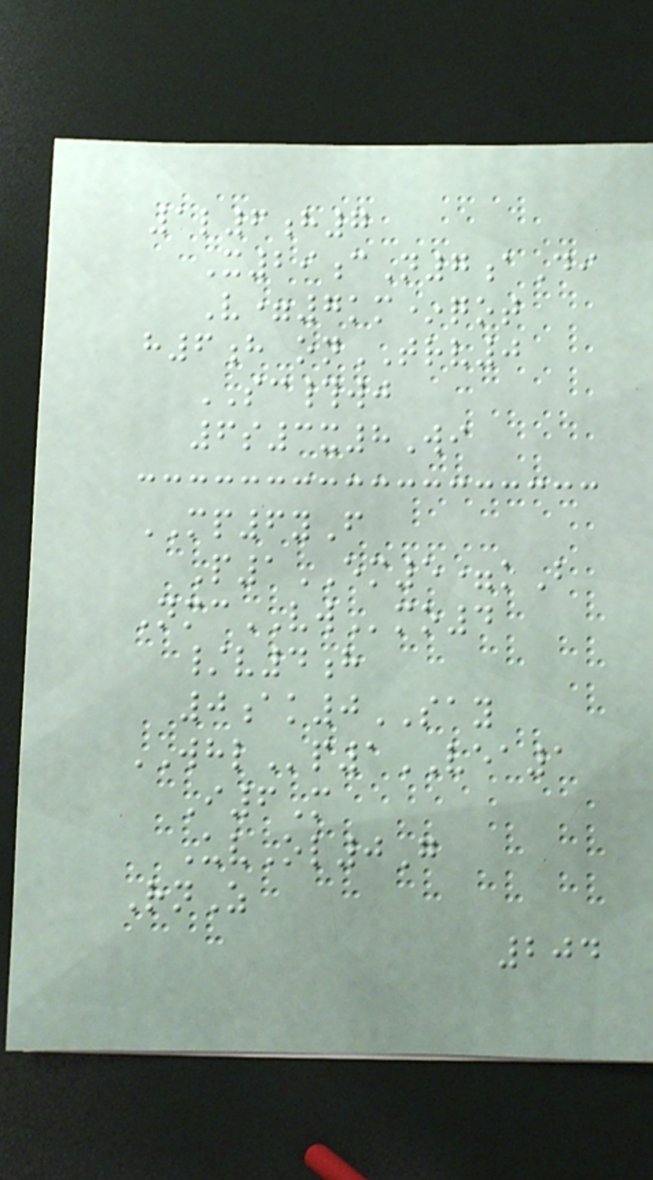1l6h7
X29cN7aDi
V=7km*qot
h6h onTRV0
SC#wj
6s3x8Wi
MP6yF
P1EM5=kB
NmcVWmo4
/v4h
0ak0SAY
WHLp1VEA1
I6M
UvOl0G
RnZ
204
